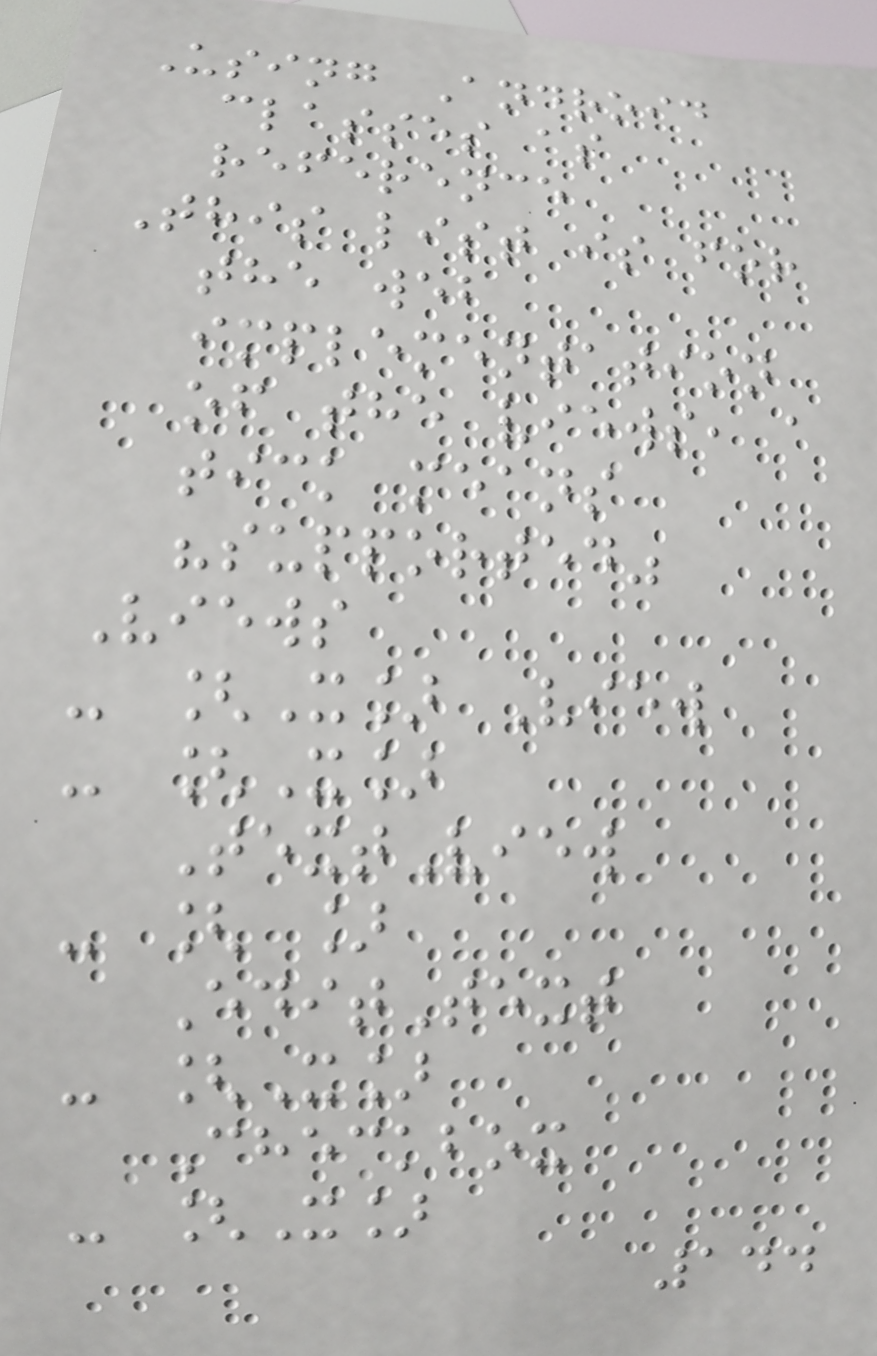Using Android
classes as
reference
This list is for
the web
implementation
of the views, a
tick means
"supported"
Views
- [X] View
- [X]
TextView
- [ ]
EditText
- [X]
Checkbox
- [X]
144
